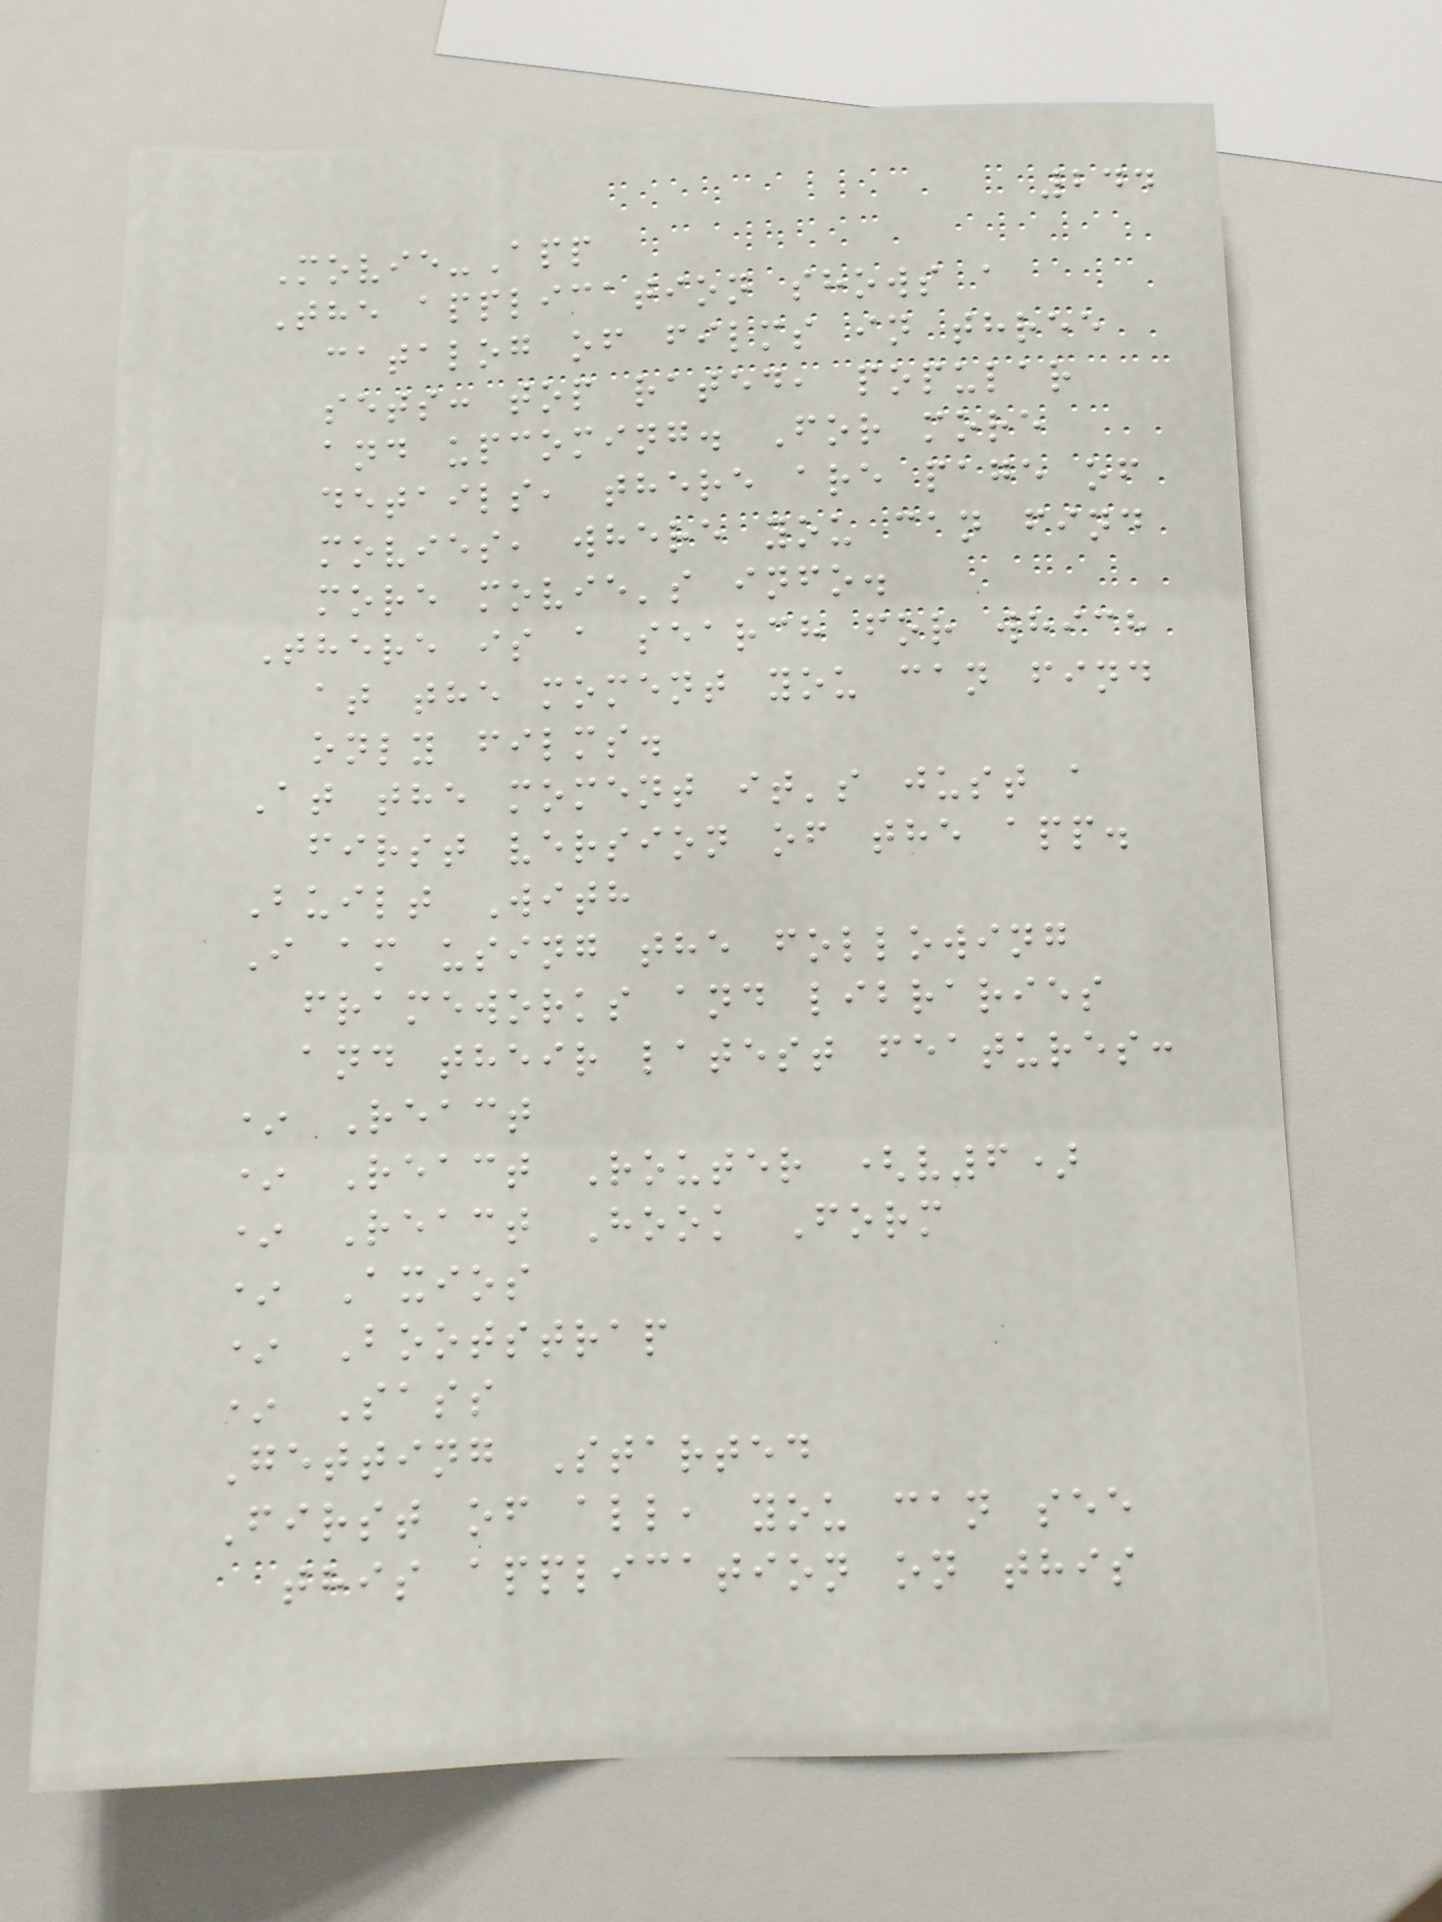244
Movie-App
The application shows a
catalog of films in three
sets: top rated, popular
and upcoming. For more
details, there are page of
movies, where you can find
more movie's info.
There is a search for which
at the moment you can find
only films.
At the moment it's just a
first version of the app.
Built With
I am using the following
frameworks and libraries
and their latest features:
* React
* React Router (v6)
* React Hook Form
* Axios
* Bootstrap
* Sass
Getting Started
First of all, you can see
this application on this
